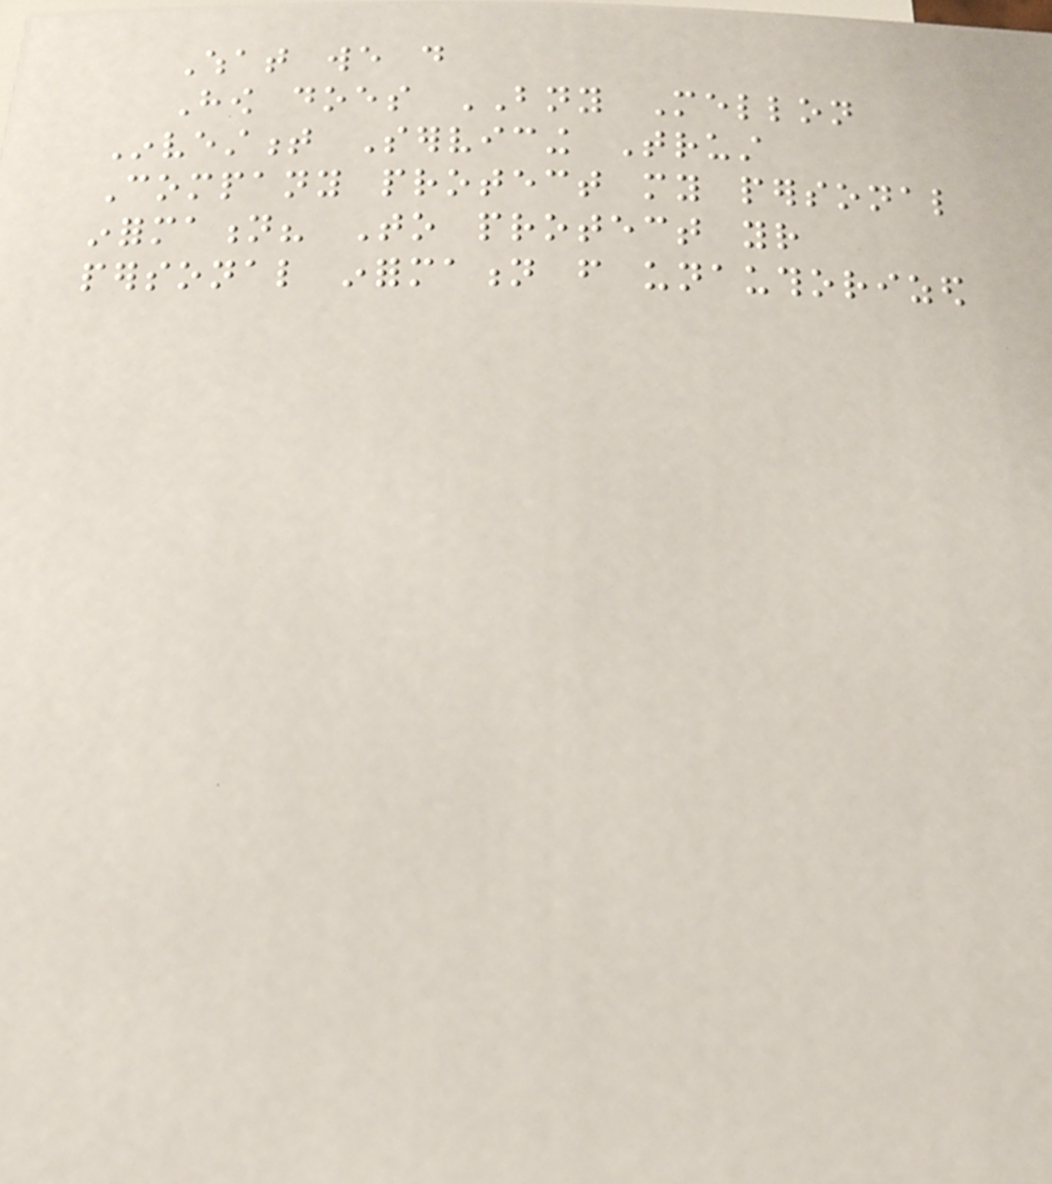What we do
How does BNY Mellon
Investment Servicing Trust
Company protect my personal
information? To protect your
personal information from unauthorized
